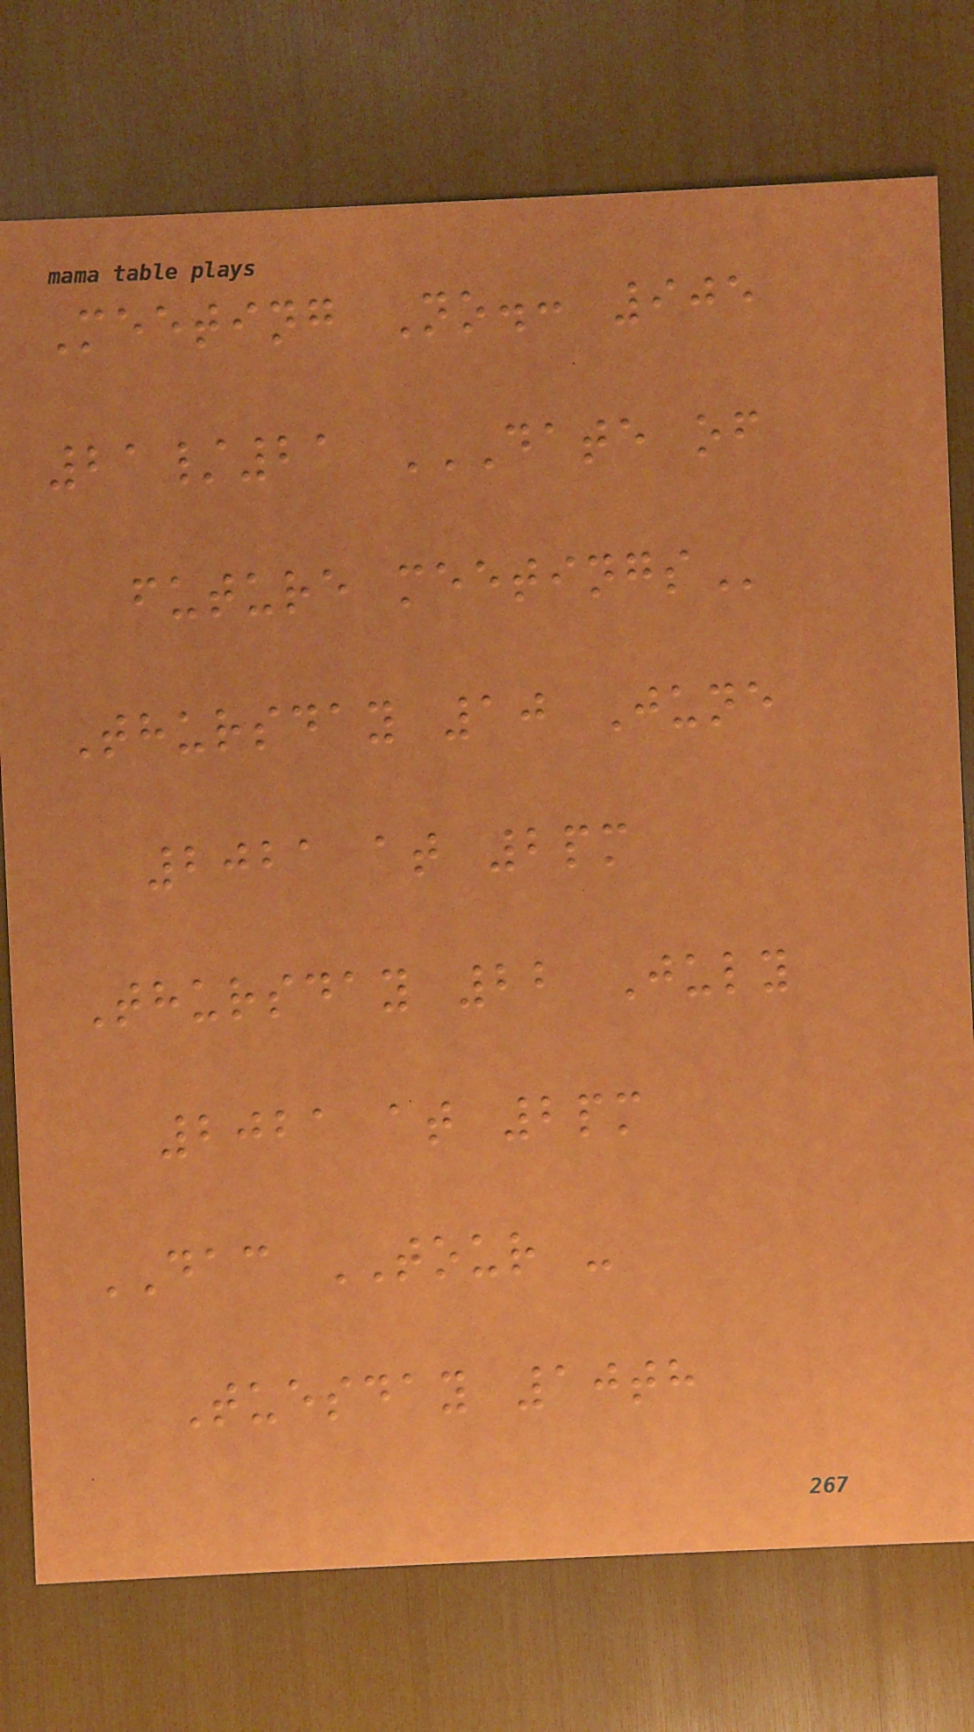Meeting No.: 905
21/21 DATE OF
FUTURE MEETINGS
Thursday 10 June
2021 at 2pm
Thursday 22 July
2021 at 2pm
DAC TOUR -
Tuesday 10th
